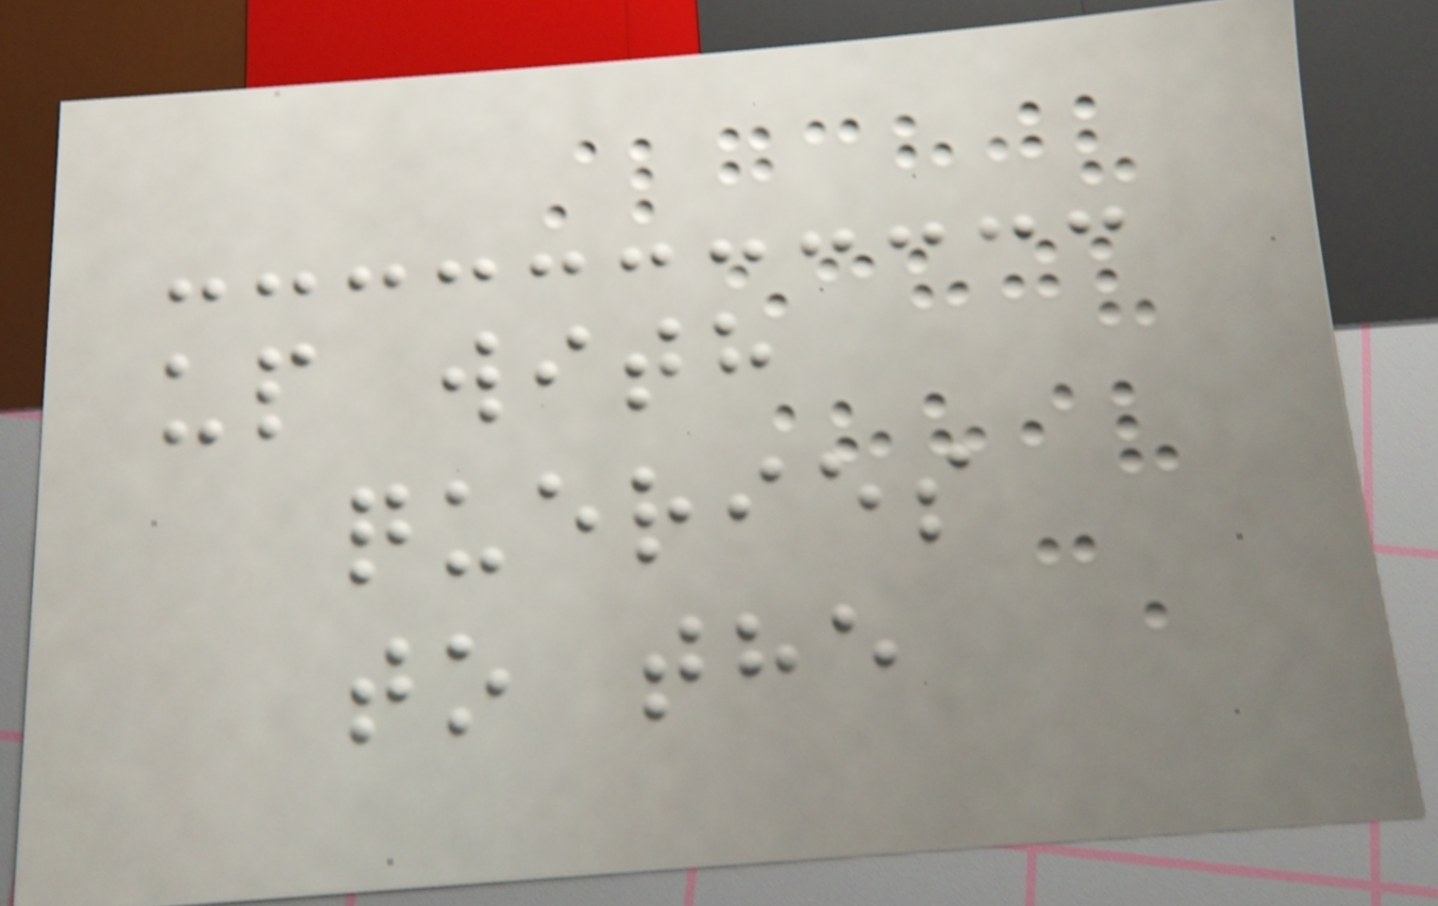up with
queries
to the
